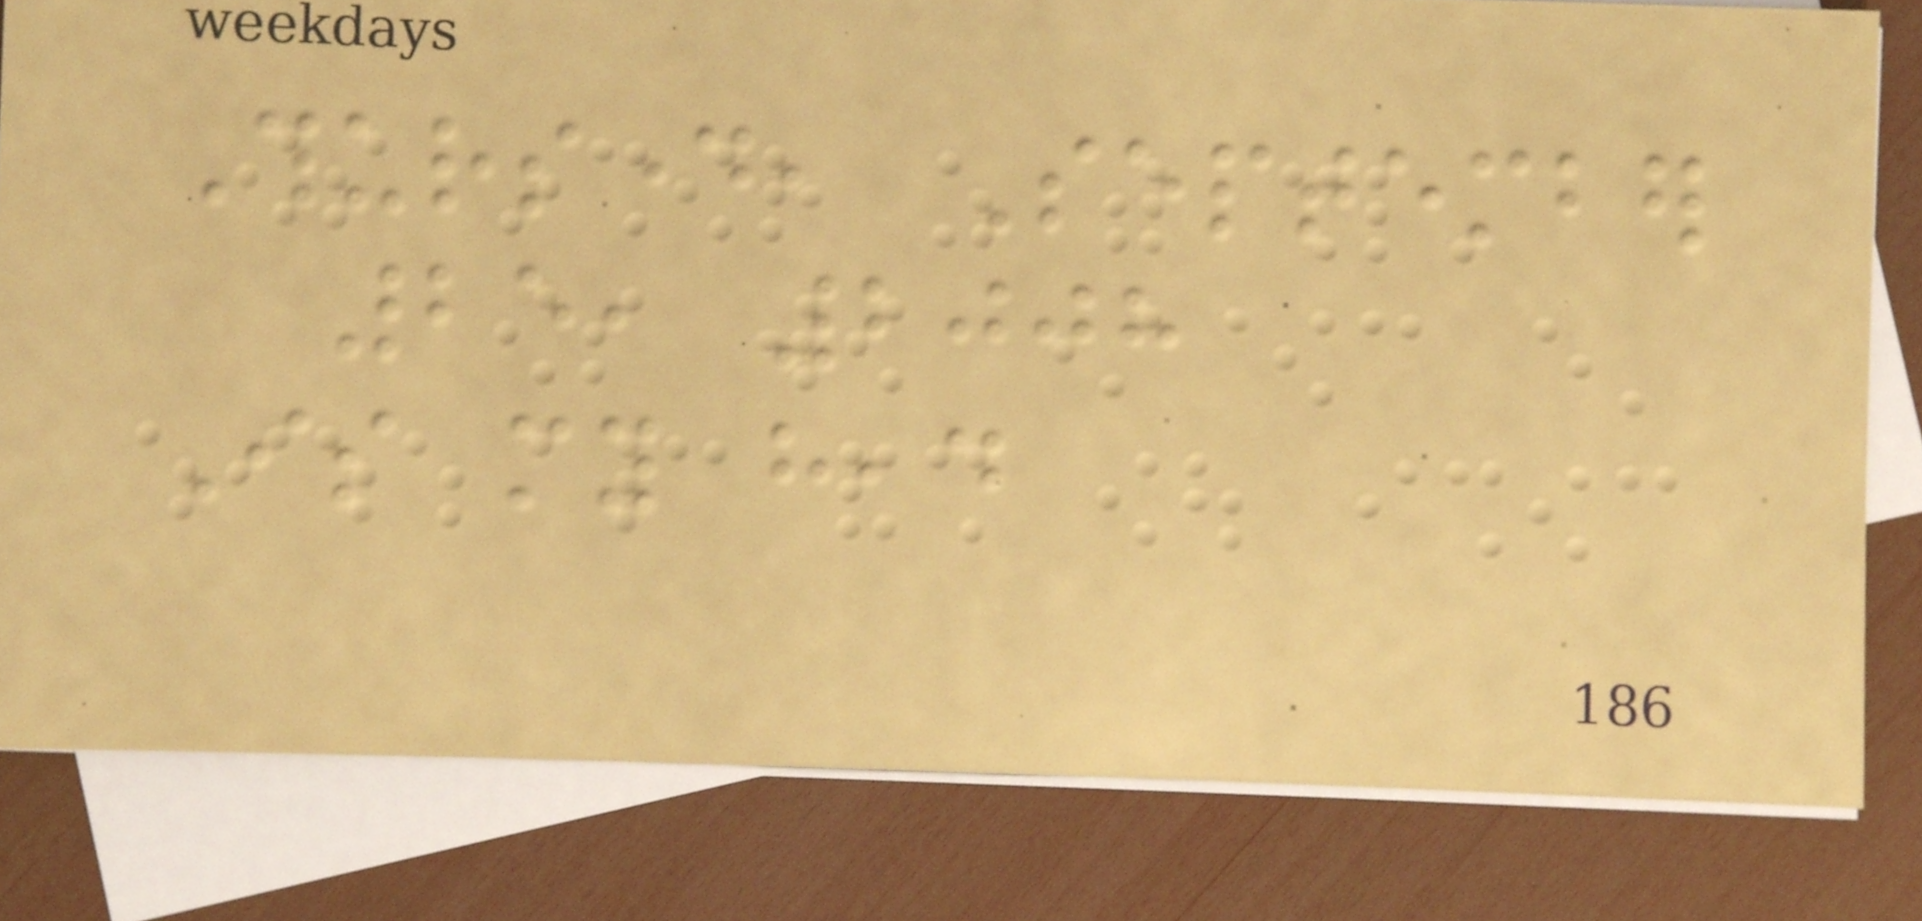Thursday, September
25, 2008
Is my head
